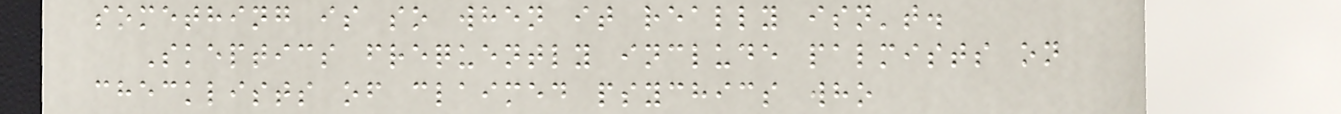something is so when it really isn't.
Skeptics frequently include palmists on
checklists of claimed psychics who
